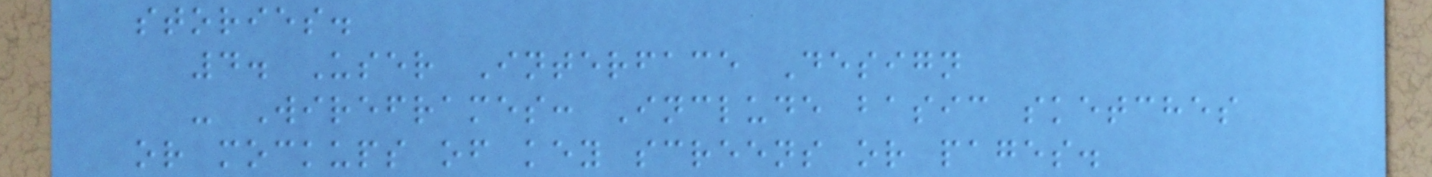stories.
4. User Interface Design
- Wireframes: Include basic sketches
or mockups of key screens or pages.
